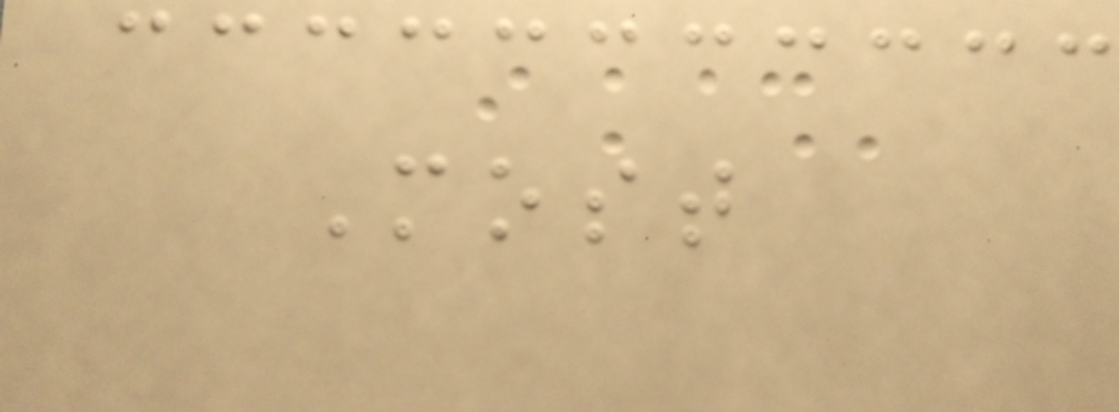Most
